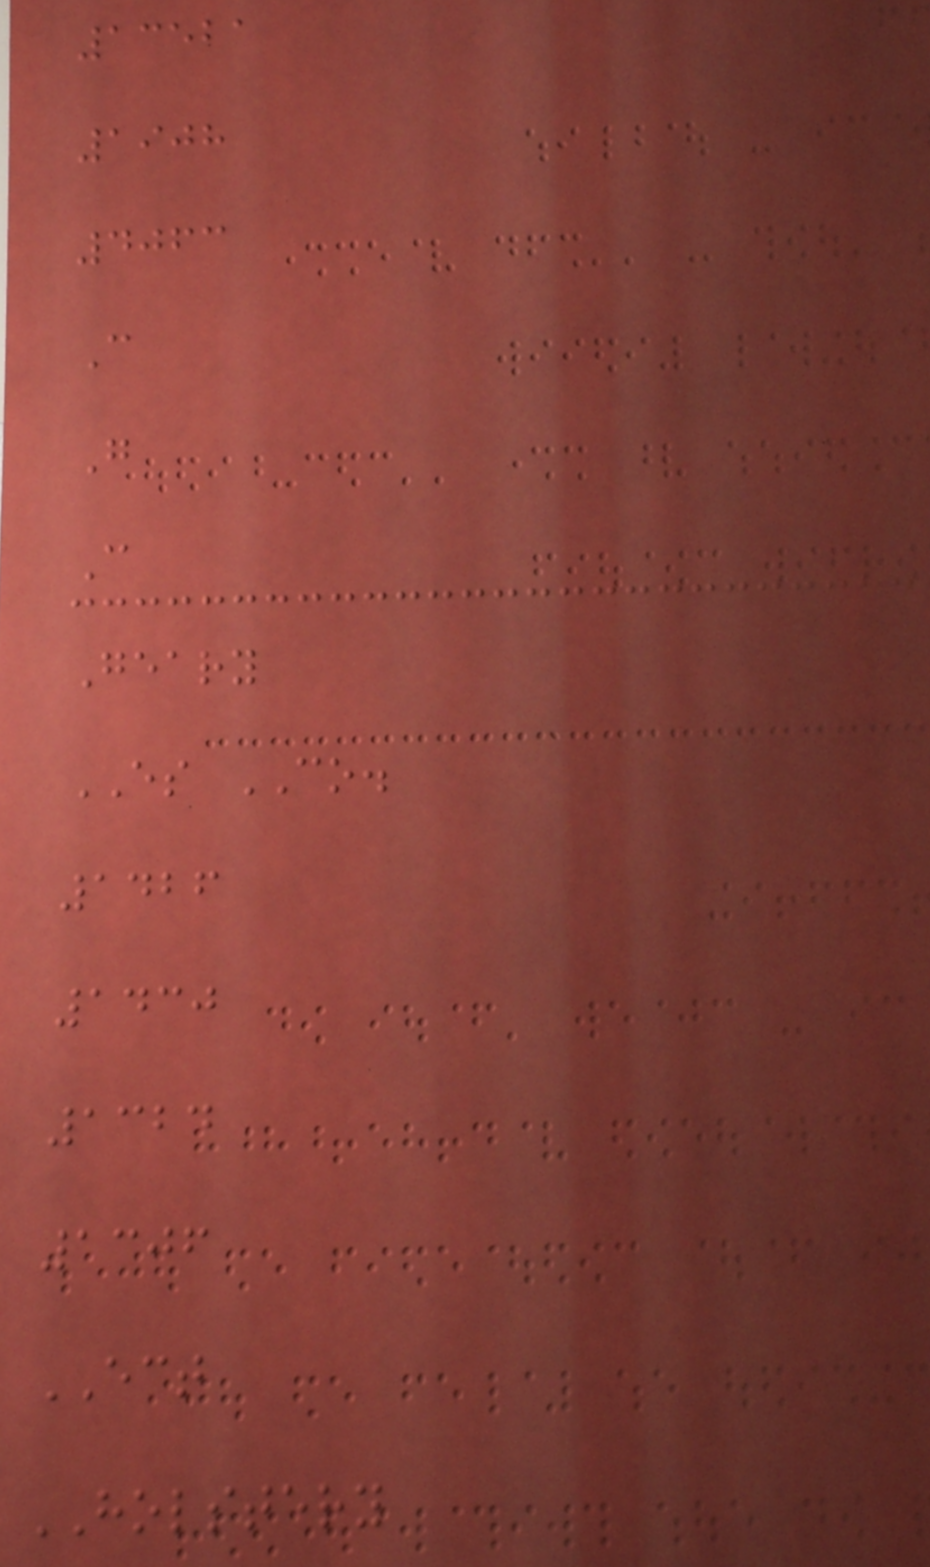13521
1908
4063
C
G
C
Geary
ES CO.
1426
1430
1324
1306
ECT
HOLSTERY
